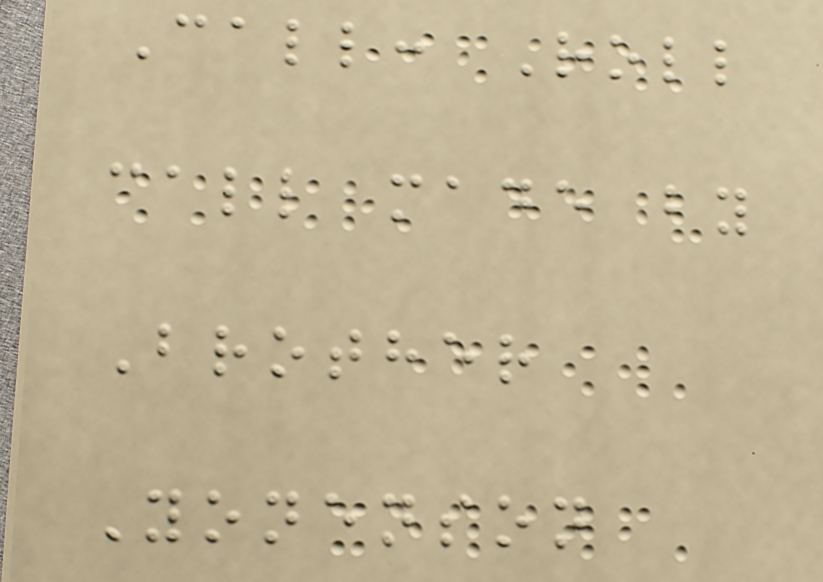Call: Roll
call made by
Brother
Yonenson
